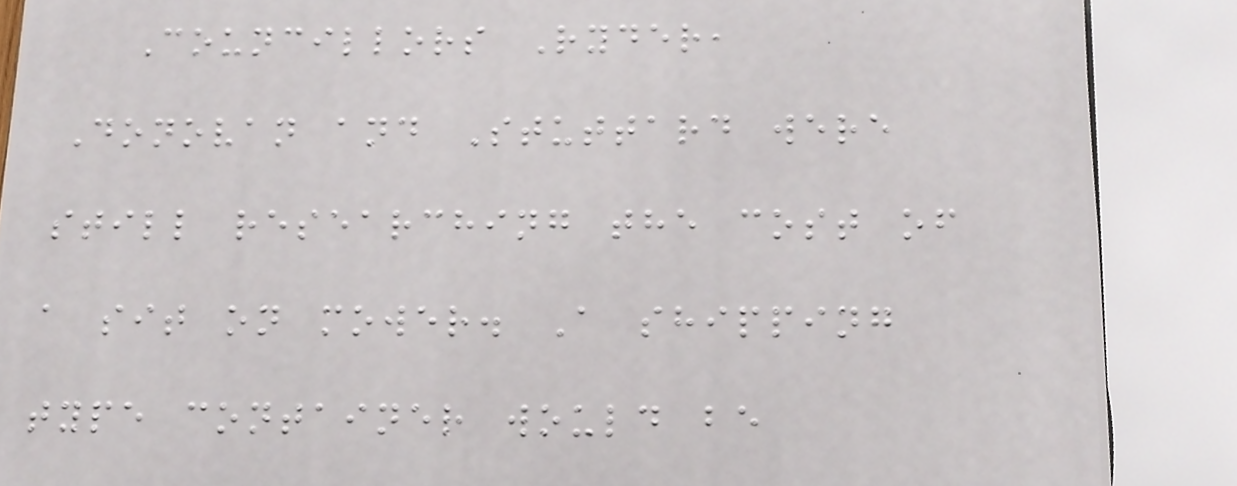Councillors Ryder,
Donovan and Stuttard were
still researching the cost of
a sit on mower. A shipping
type container would be
